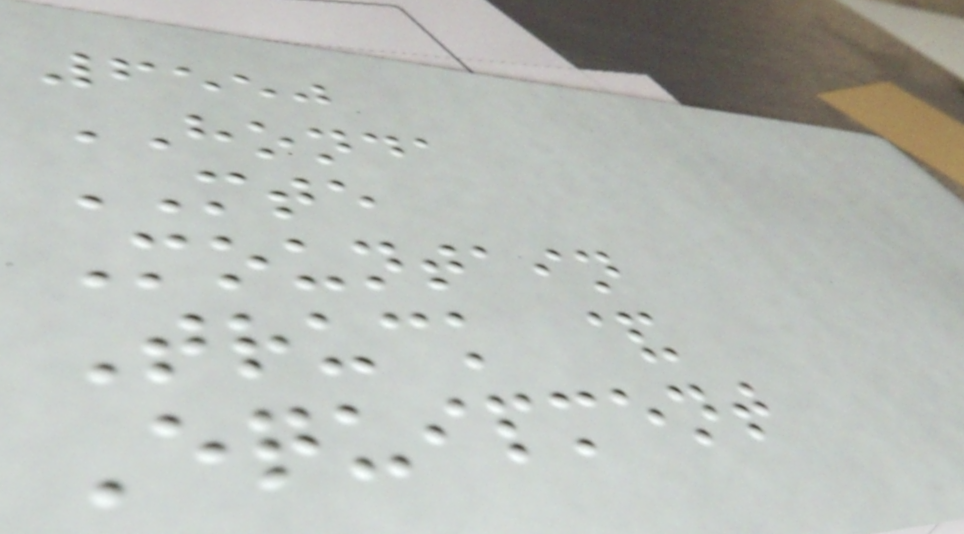6550
HONDA
MTE
Mountain
Truck &
Equipment
